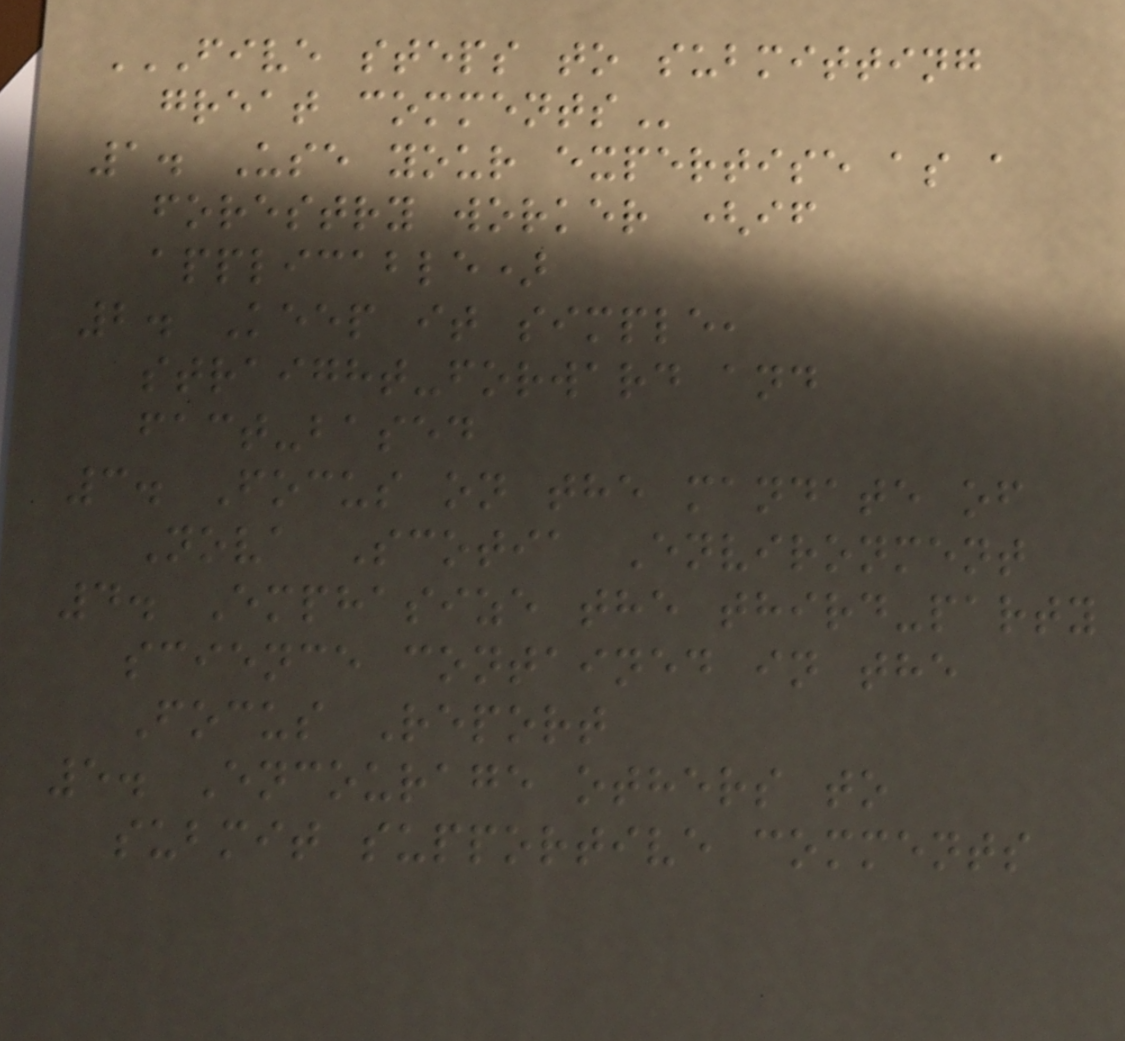FIVE STEPS TO SUBMITTING
GREAT COMMENTS
1. Use your expertise as a
forestry worker (if
applicable)
2. Keep it simple,
straight-forward and
fact-based
3. Focus on the mandate of
Nova Scotia Environment
4. Emphasize the third-party
science contained in the
Focus Report
5. Encourage others to
submit supportive comments
